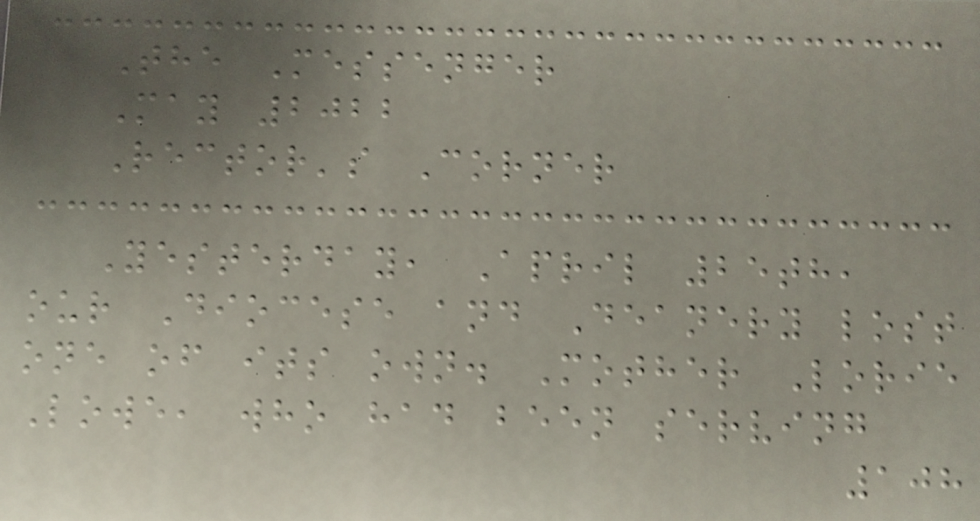The Messenger
May 2022
Rector's Corner
Yesterday, April 25th,
our Diocese and Deanery lost
one of its own. Mother Lorie
Lowe, who had been serving
108
